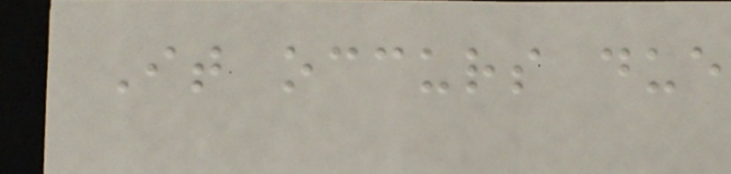It occurs due
